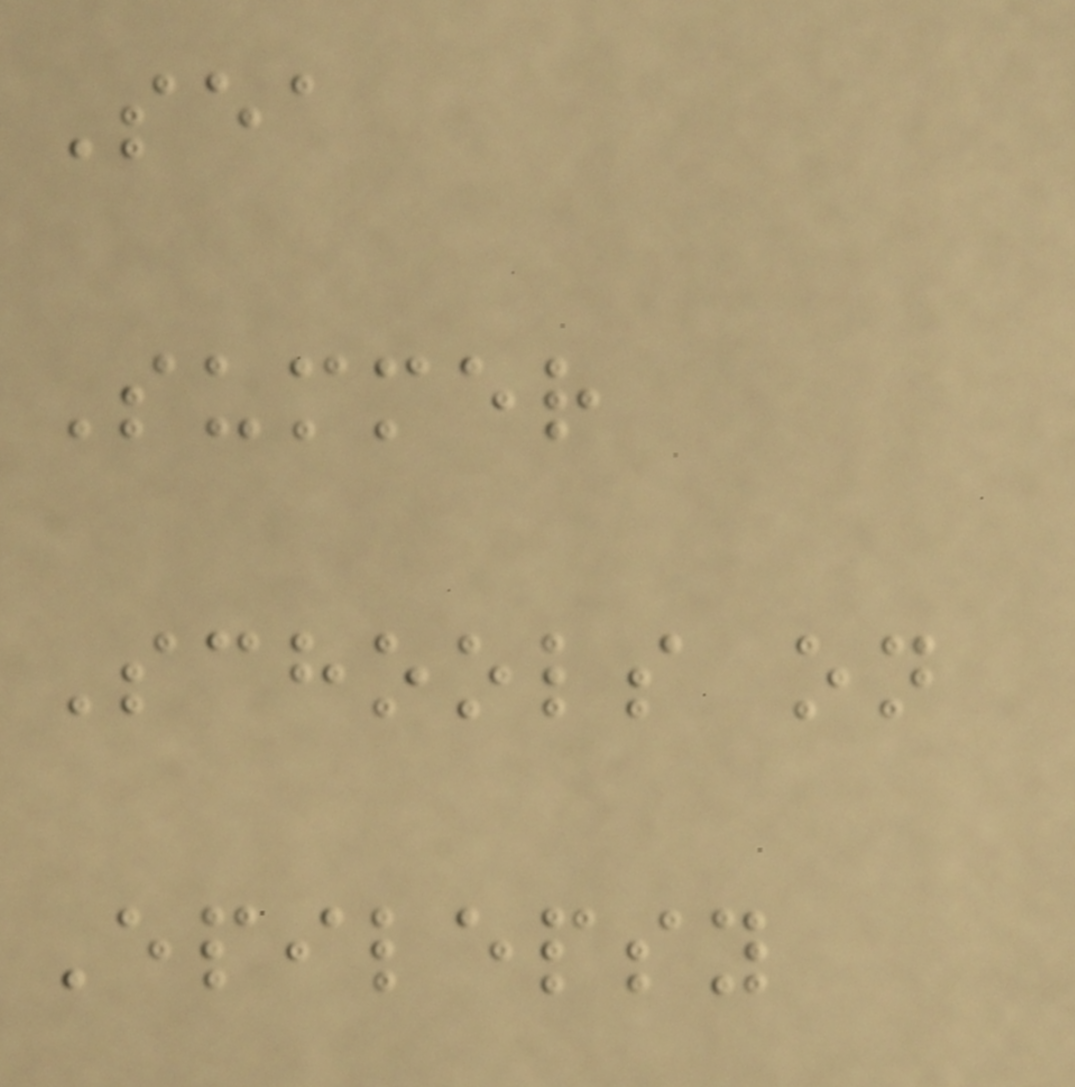Sea
Summer
Schools on
Epilepsy
